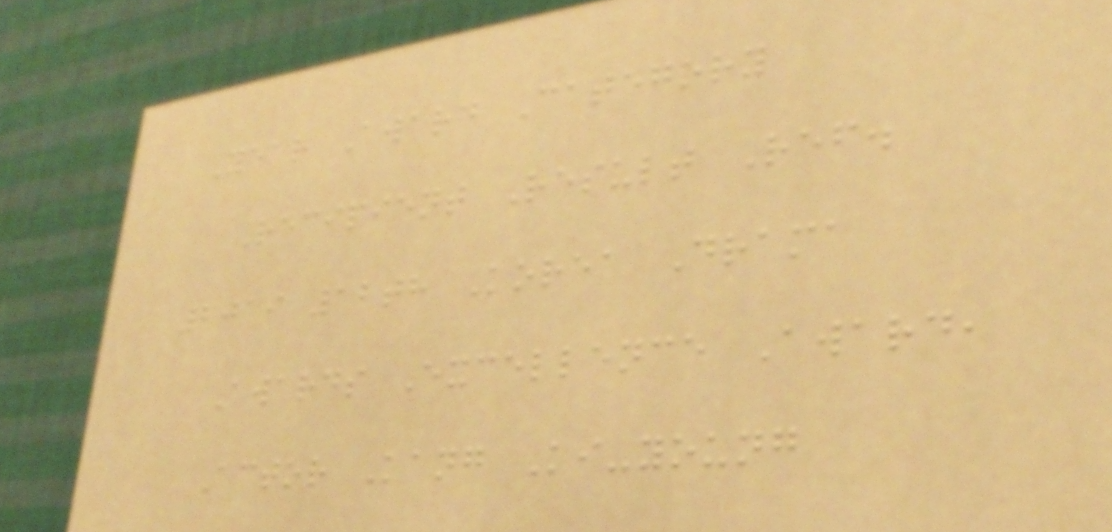Year Award Category
Recipient Result Ref.
2019 12th Korea Drama
Awards Excellence Award,
Actor Kang Ki-young
